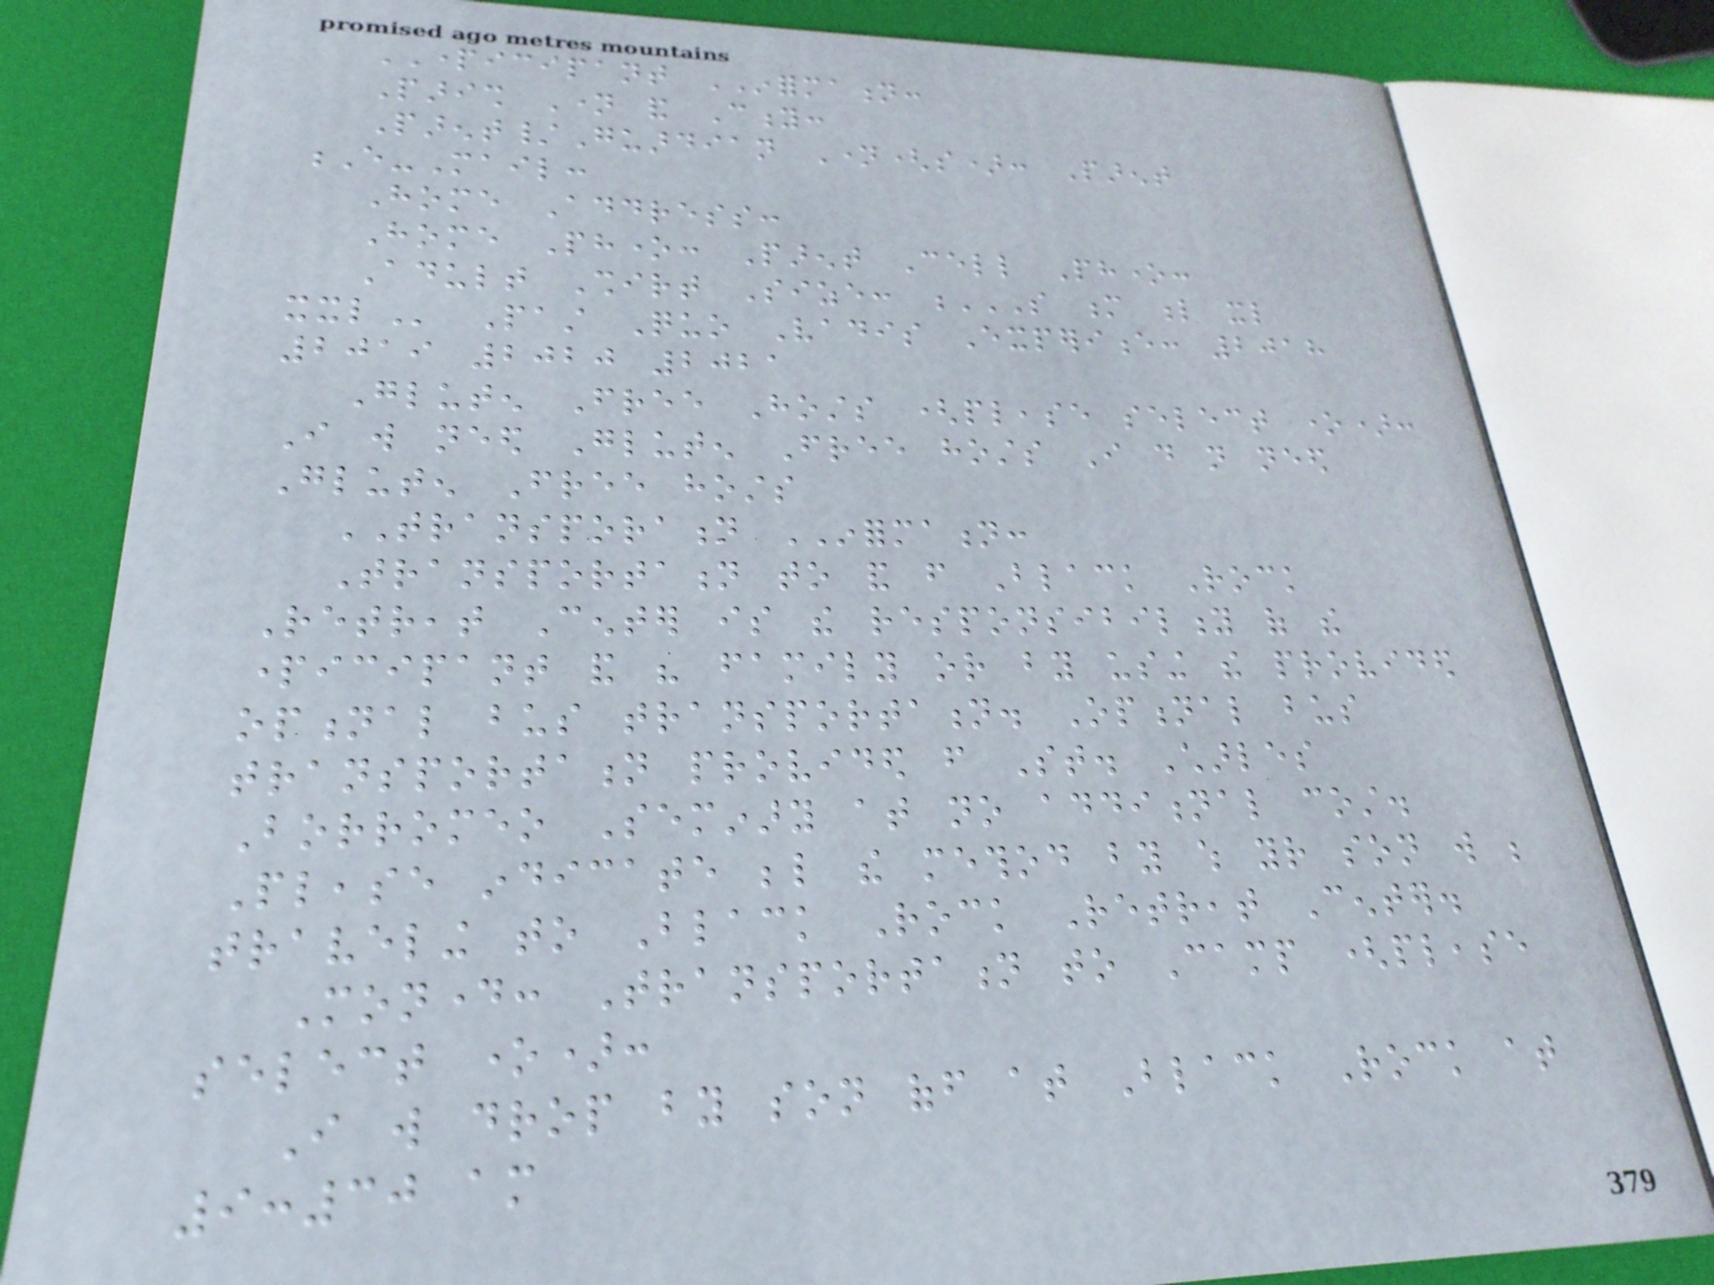PARTICIPANT INFORMATION:
Parish Name and City:
Parent/Guardian Name(s): Parent
E-Mail:
Home Address:
Home Phone: Parent Cell Phone:
Adult Shirt Size: S M L XL
XXL Past Quo Vadis Experience: 2018
2019 2020 2021
Gluten Free Hosts (please select one):
I will need Gluten Free hosts I do not need
Gluten Free hosts
TRANSPORATION INFORMATION:
Transportation to and from Black Rock
Retreat Center is the responsibility of the
participant and his family or by using the provided
optional bus transportation. Optional bus
transportation provided from St. Charles
Borromeo Seminary at no additional cost.
Please indicate below the method by which your son will be
traveling to Black Rock Retreat Center.
Monday: Transportation to Camp (please
select one):
I will drop by son off at Black Rock at
9:30 am
